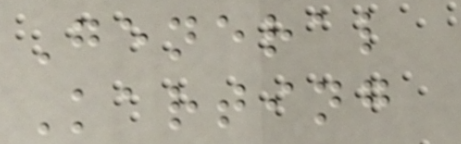General
Karting
